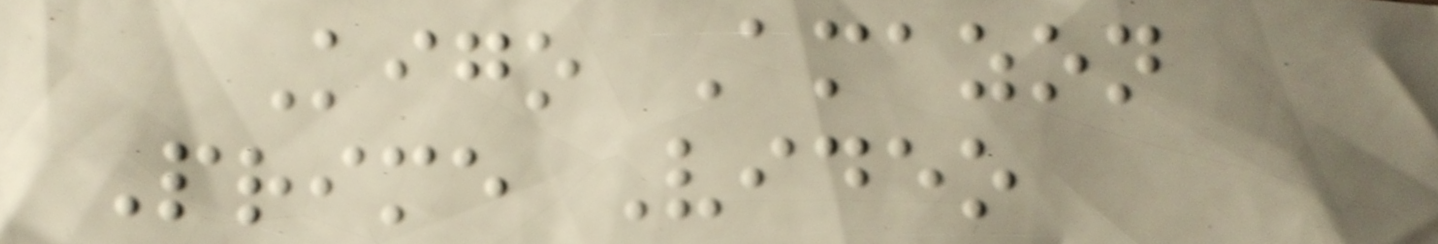Kigo Amazon
Prime Video
